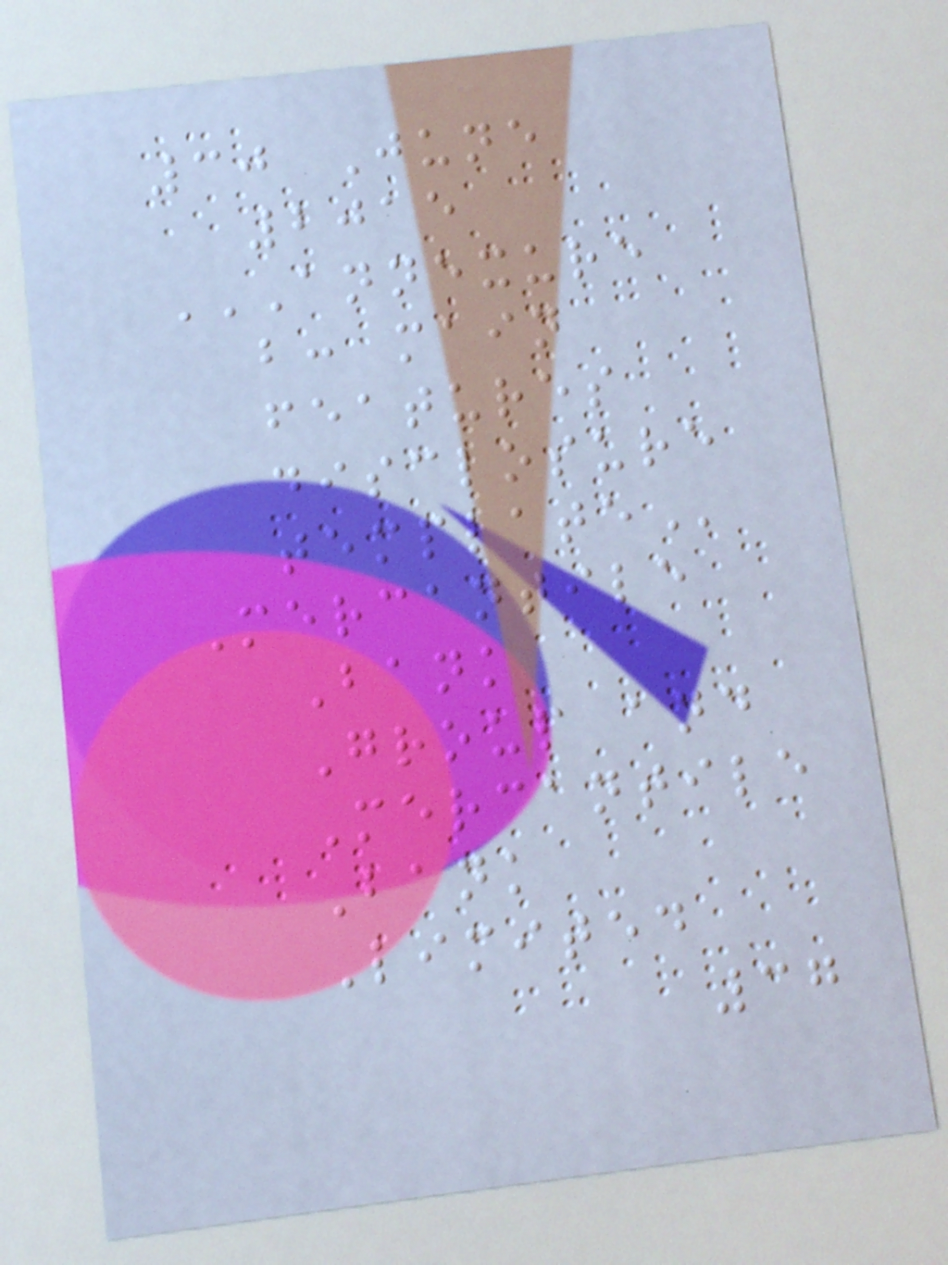30 June
2015
ANNEXURE
B: MAIN
FEATURES
DISCLOSURE
TEMPLATE
Mercantile
Bank
Group and
Mercantile
Bank
Limited
37
